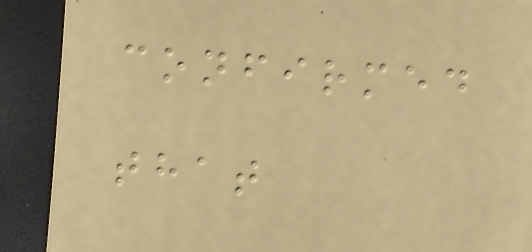confirmed
that
